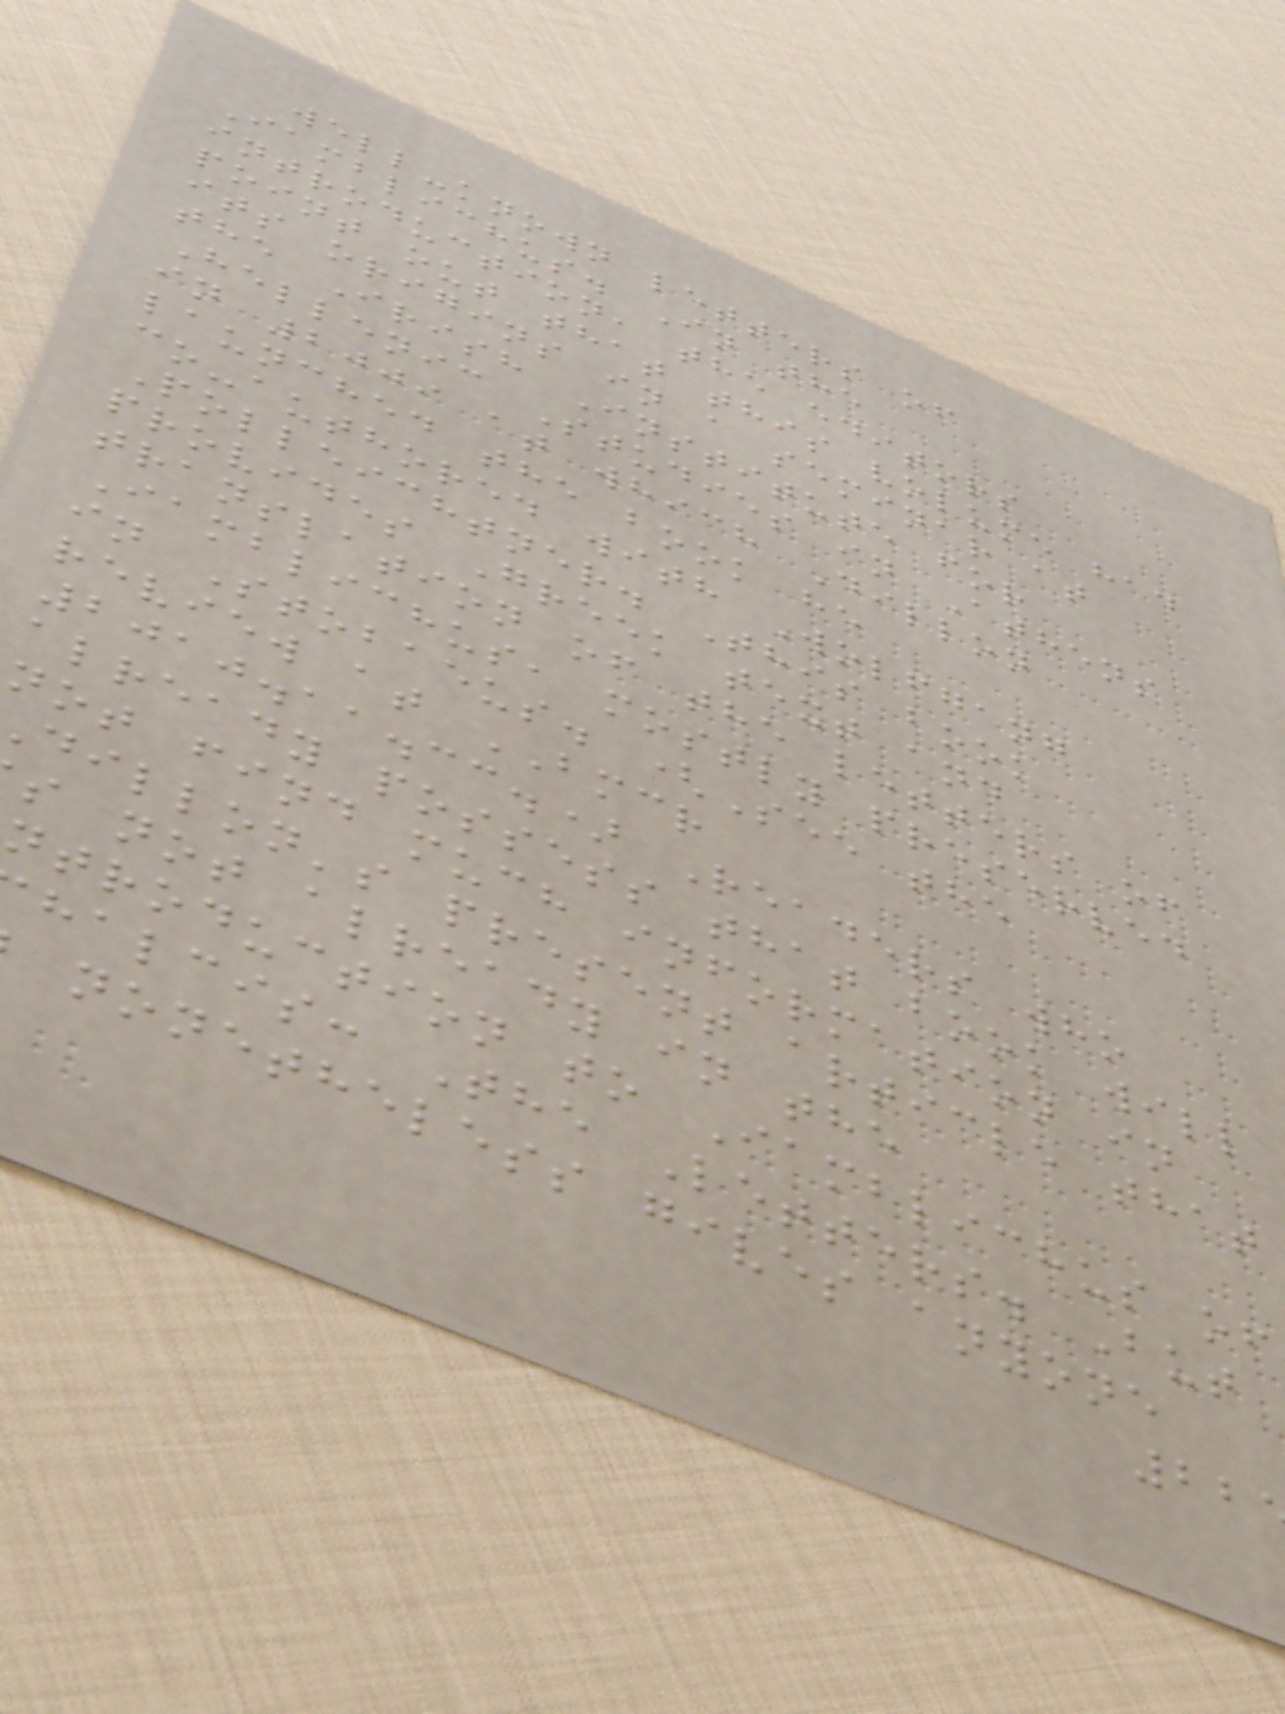well-known letters of
Iamblichus. In the
introduction, the editors
point out that this volume had
its origins in a seminar at
the Irish Institute for
Hellenic Studies in Athens
in 2009 at which Dillon
launched the book he
co-authored with Wolfgang
Polleichtner. This book
provides Greek text and
translation of the letters of
Iamblichus, mostly preserved
in Stobaeus. (See the
review at BMCR
2010.11.33.) Readers who
already possess that book will
not find much information in
dillon's present article that
s not already in the
ntroduction to Iamblichus of
halcis: The Letters. But
nonetheless gives anyone
